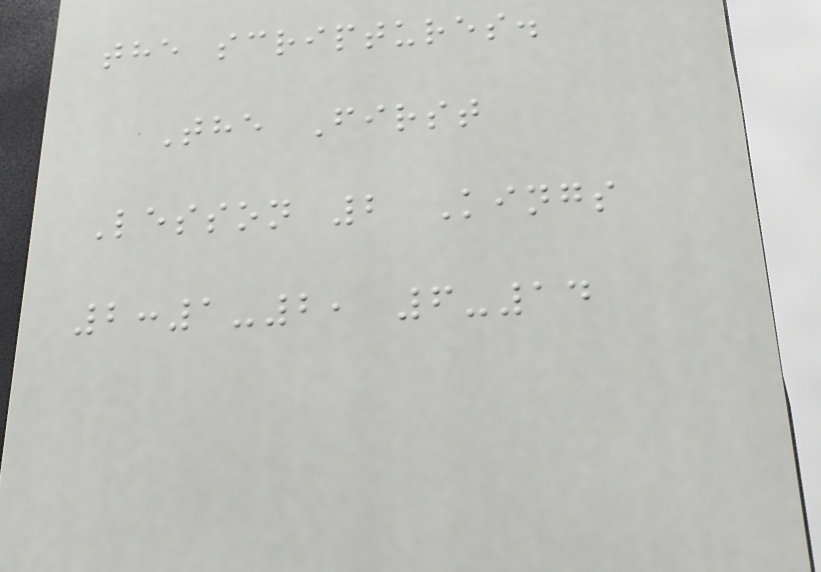the scriptures.
The First
Lesson 2 Kings
2:1-2, 6-14
